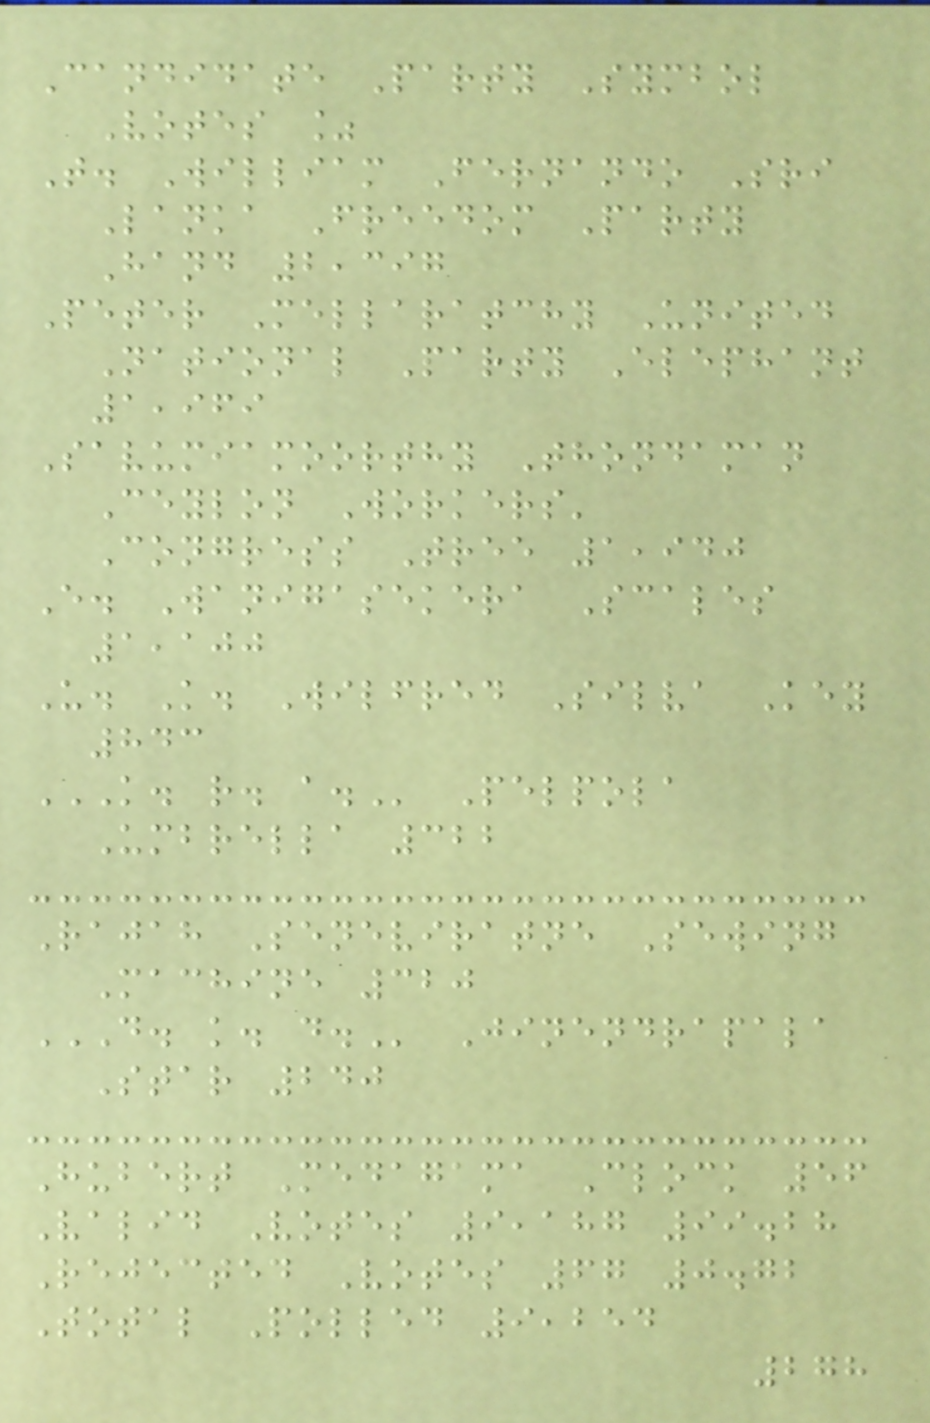Candidate Party Symbol
Votes %
T. William Fernando Sri
Lanka Freedom Party
Hand 2,397
Peter Mellaratchy United
National Party Elephant
1,969
Savumiamoorthy Thondaman
Ceylon Workers'
Congress Tree 1,940
E. Wanigasekera Scales
1,100
U. K. Wilfred Silva Key
843
K. R. A. Pelpola
Umbrella 322
Rajah Seneviratne Sewing
Machine 320
D. K. D. Jinendrapala
Star 240
Hubert Medagama Clock 56
Valid Votes 9,187 99.28
Rejected Votes 67 0.72
Total Polled 9,254
278
